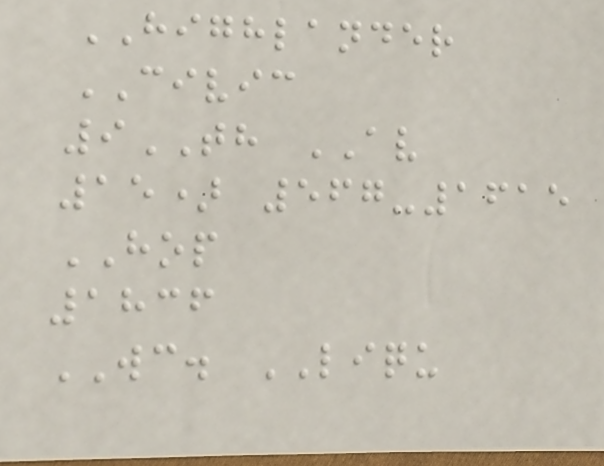HIGHLANDER
CIVIC
9TH AV
15) 567-1615
HOP
1836
WC. LIQU
